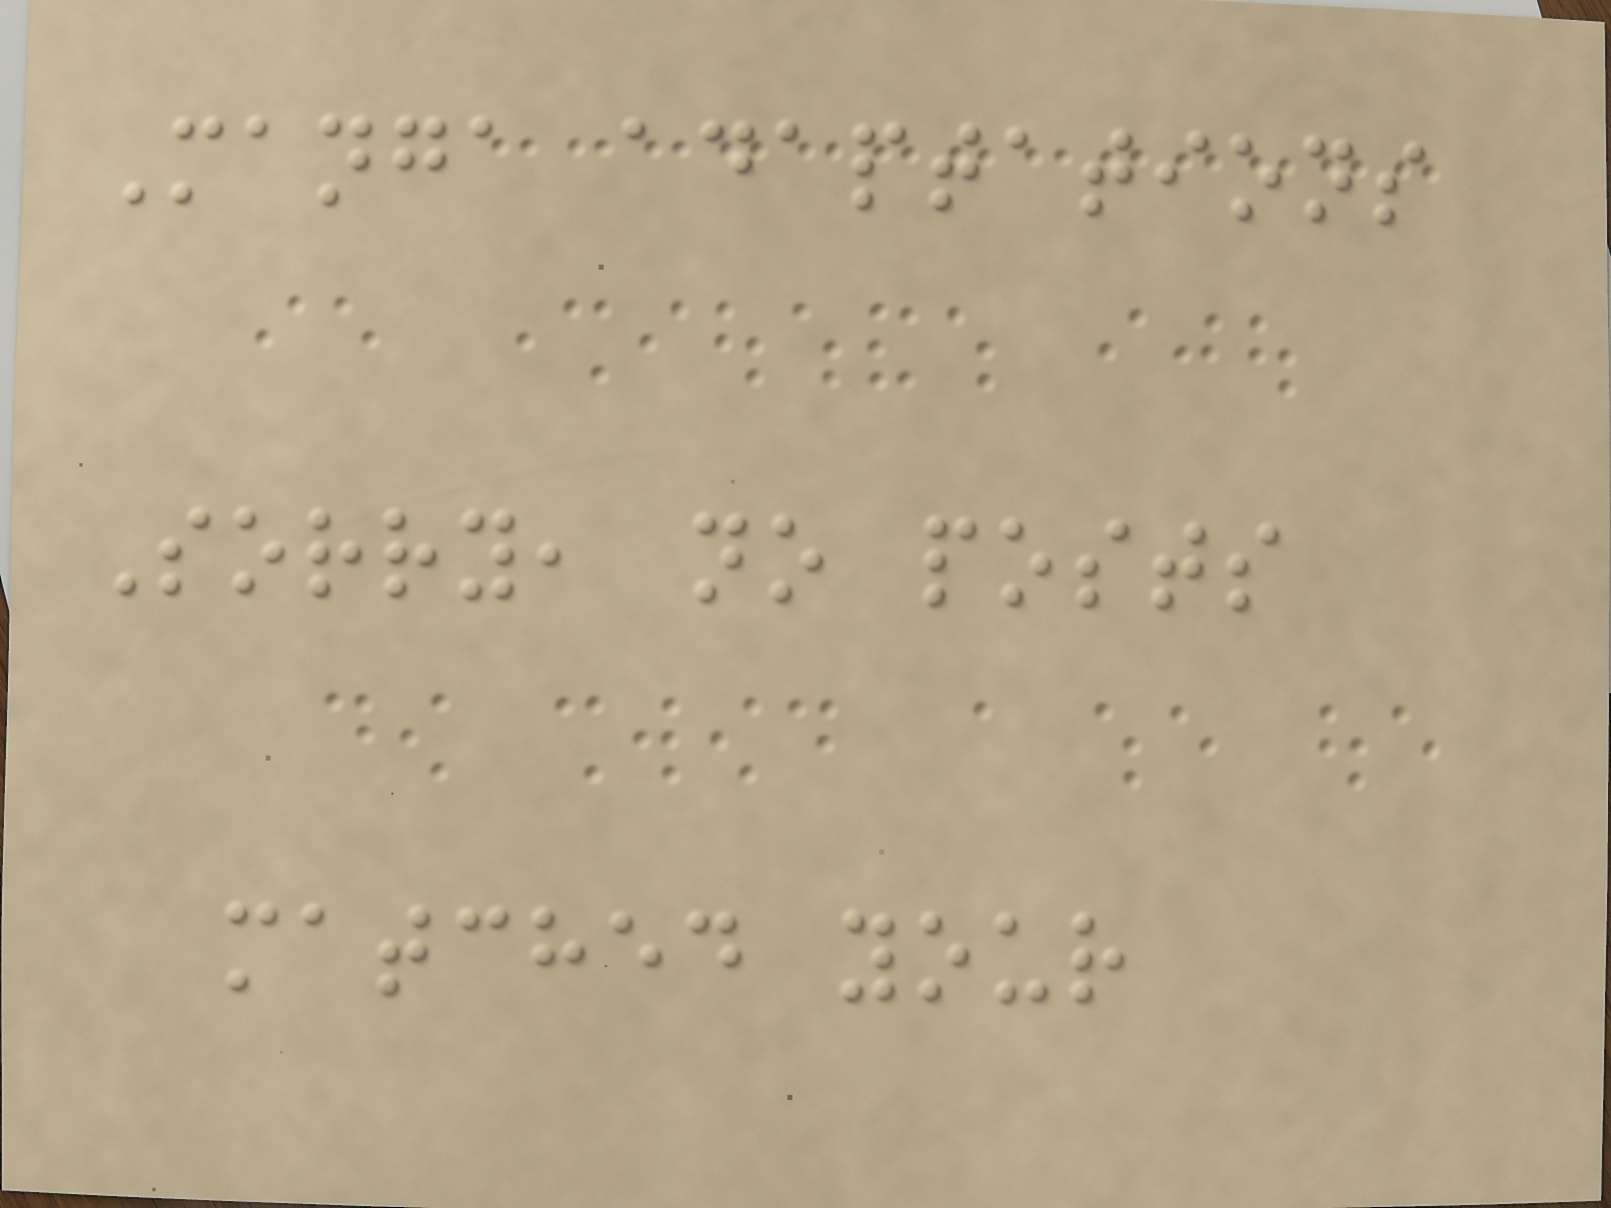Manga adaptations
Sorry, no posts
matched your
